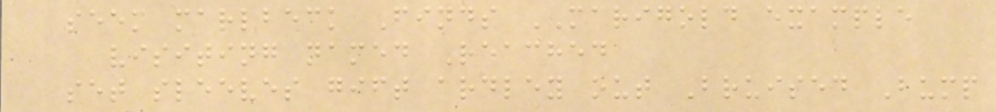seem marlbeck Finds MARIGOLD example
visiting named Reached
set sleeves gift ardley out Bruised Bump
